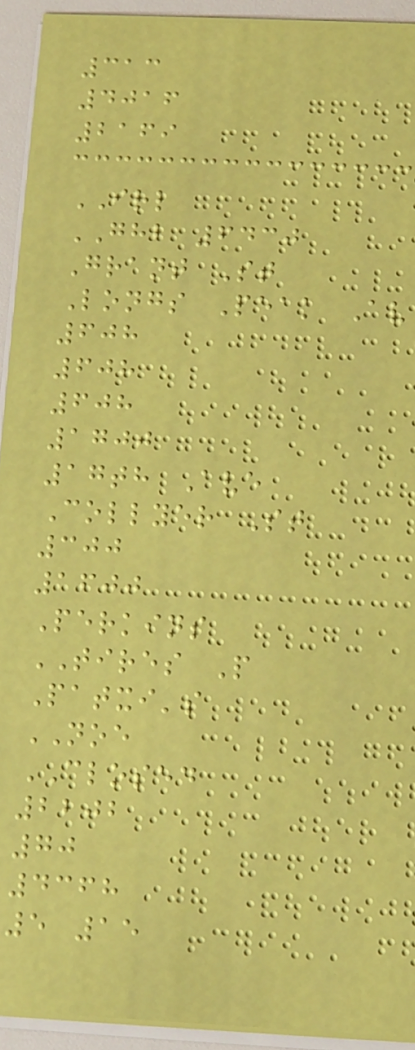313
4016
2169
IRL
GHB 6430
Grant St
Longs Peak Av
608
608
608
1700
17th Ave
Collyer St
300
1600
Perkins
TIRES P
Patxi's
NOE
CLOSED
2202
70
4368
5 15
